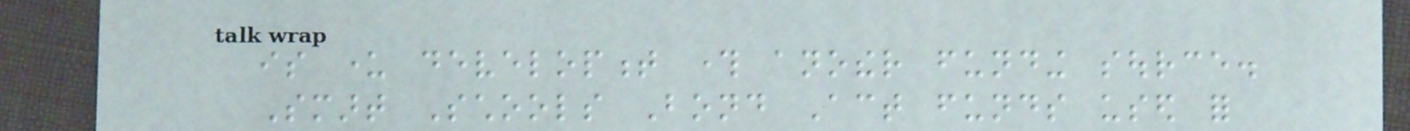is under development through another funding source.
Smart Schools Bond Act funds used for
